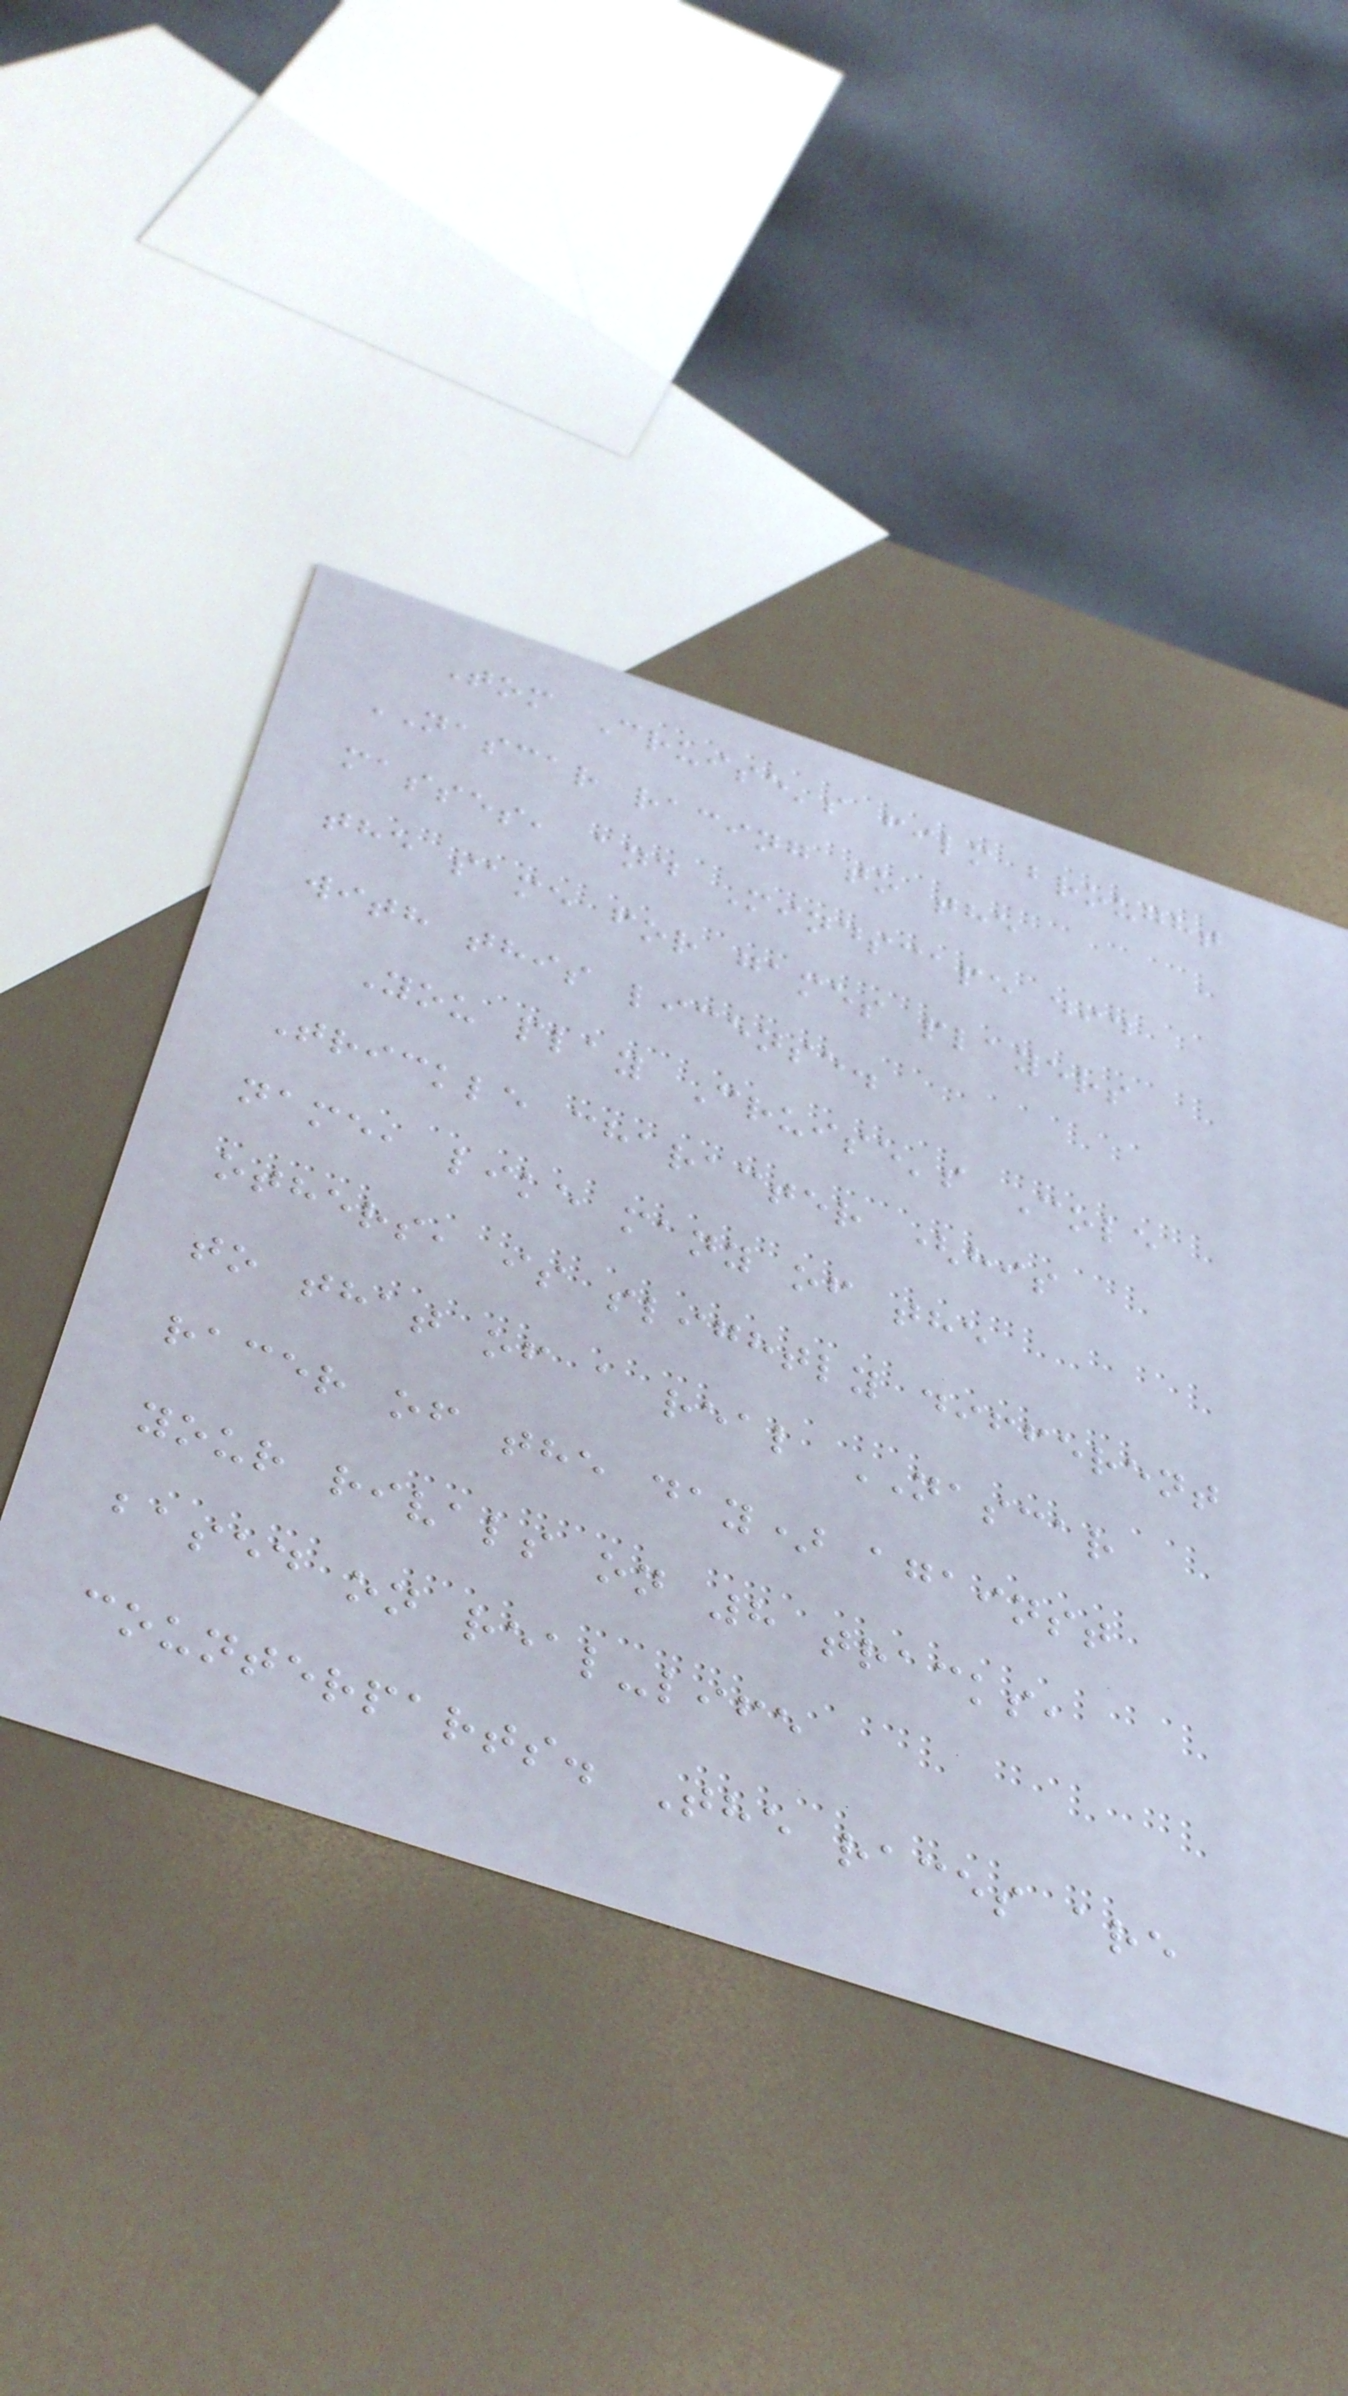Tom Cruise's film brought
NASCAR racing to the
masses, and Mindscape did
the same for games players
with this license.
You play Cruise's Cole
Trickle character (his
name, like many of the
others, is slightly different
to that of a real NASCAR
racer of the day) against
your rivals on 8 tracks,
based on real-life
counterparts. The races are
